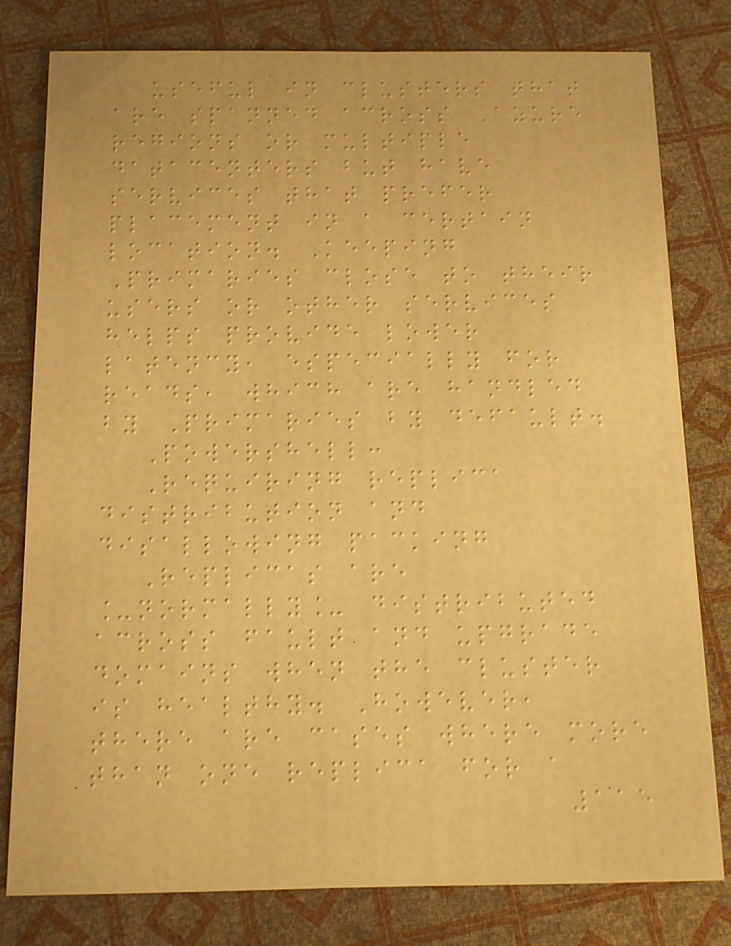useful in clusters that
are spanned across Azure
regions or multiple
datacenters but have
services that prefer
placement in a certain
location. Keeping
Primaries close to their
users or other services
helps provide lower
latency, especially for
reads, which are handled
by Primaries by default.
Powershell:
Requiring replica
distribution and
disallowing packing
Replicas are
_normally_ distributed
across fault and upgrade
domains when the cluster
is healthy. However,
there are cases where more
than one replica for a
115
